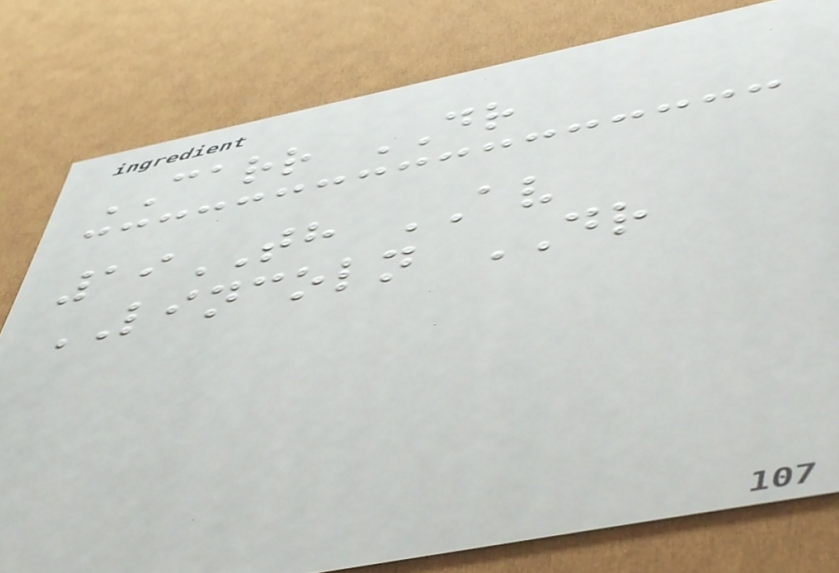CARR DR
19TH AV
LINCOLN DR
